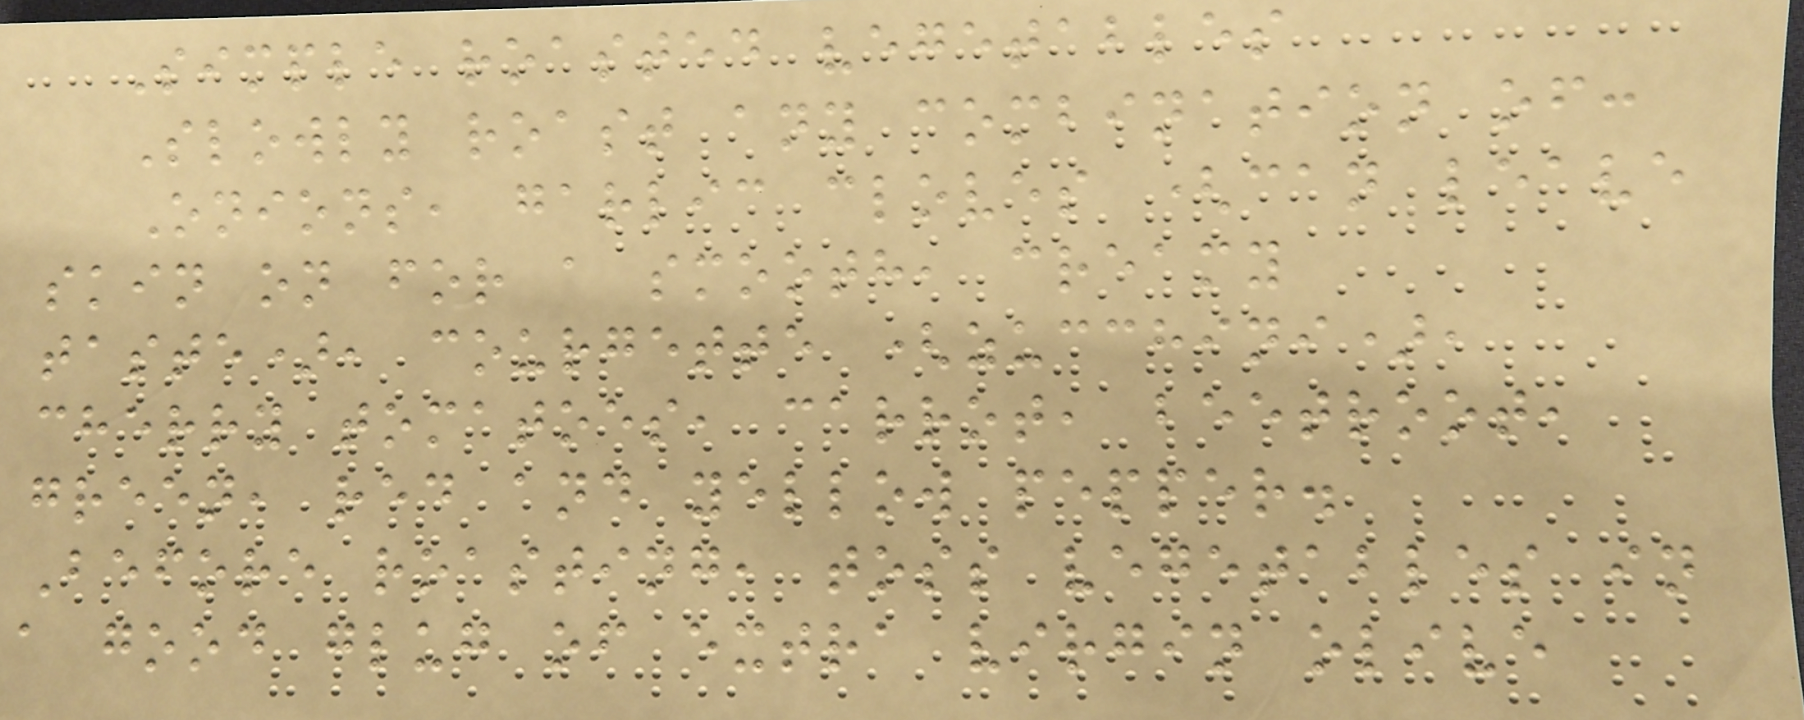Simple roasted vegetables
Slowly roast any combination of:
Onions, garlic cloves (can leave
skin on for a smooth, creamy
taste), courgette (zucchini),
cherry tomatoes, carrot, beetroot,
green, red and yellow pepper.
Before roasting, toss vegetables in
a good glug of extra virgin olive
